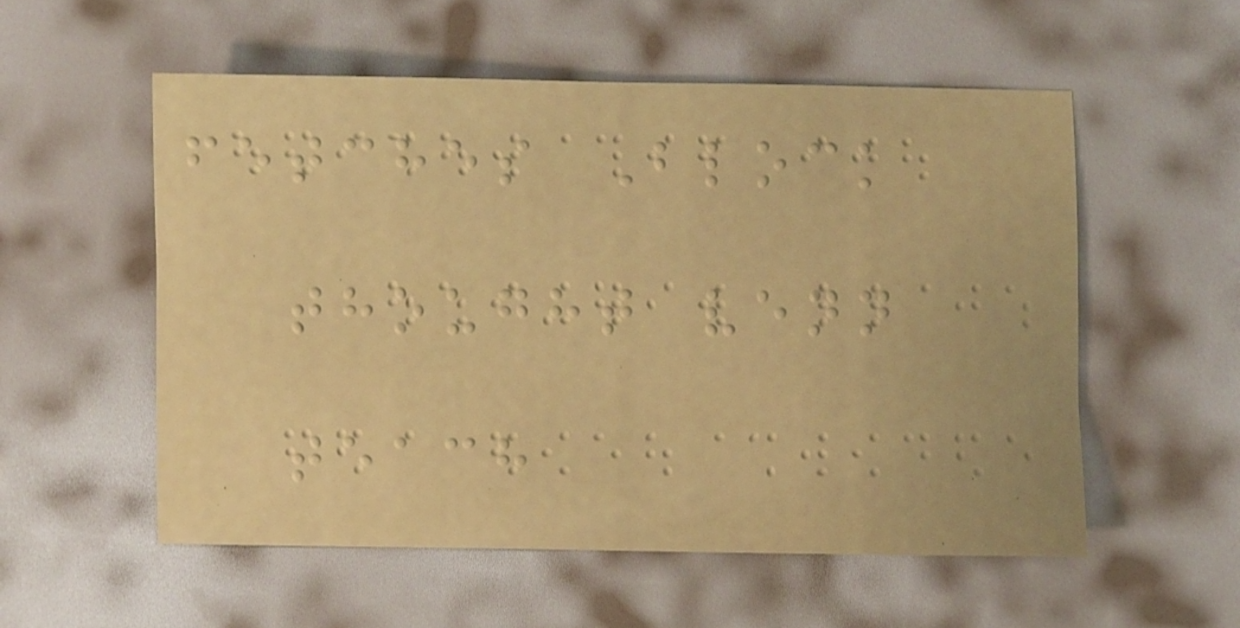fetches Block
thought venn
teach
